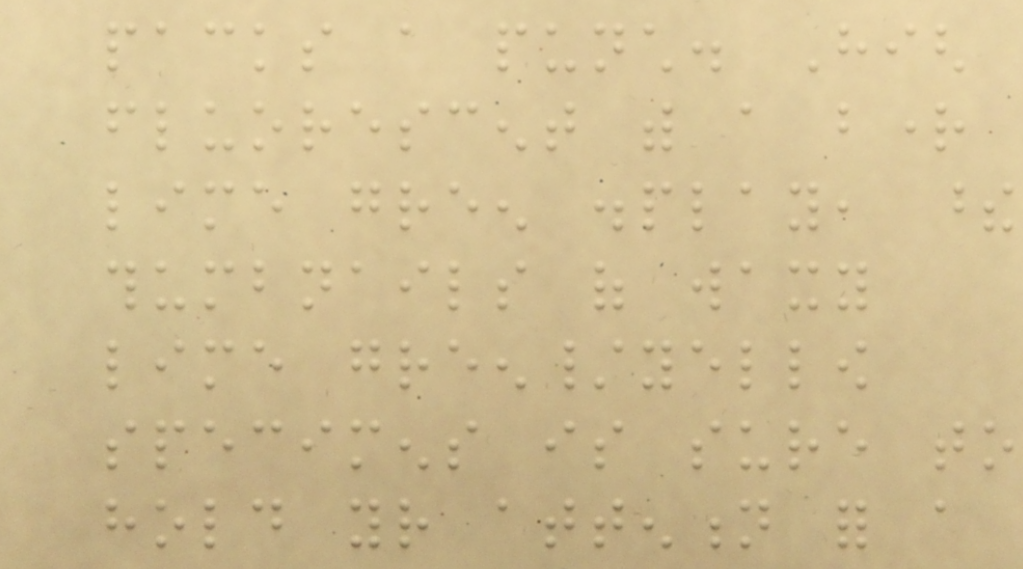packs a punch. High
fluorescent with a bright
lime green display, these
thumbnails of waxy
lime green/yellow
specimens is sure to
hold your attention for a
